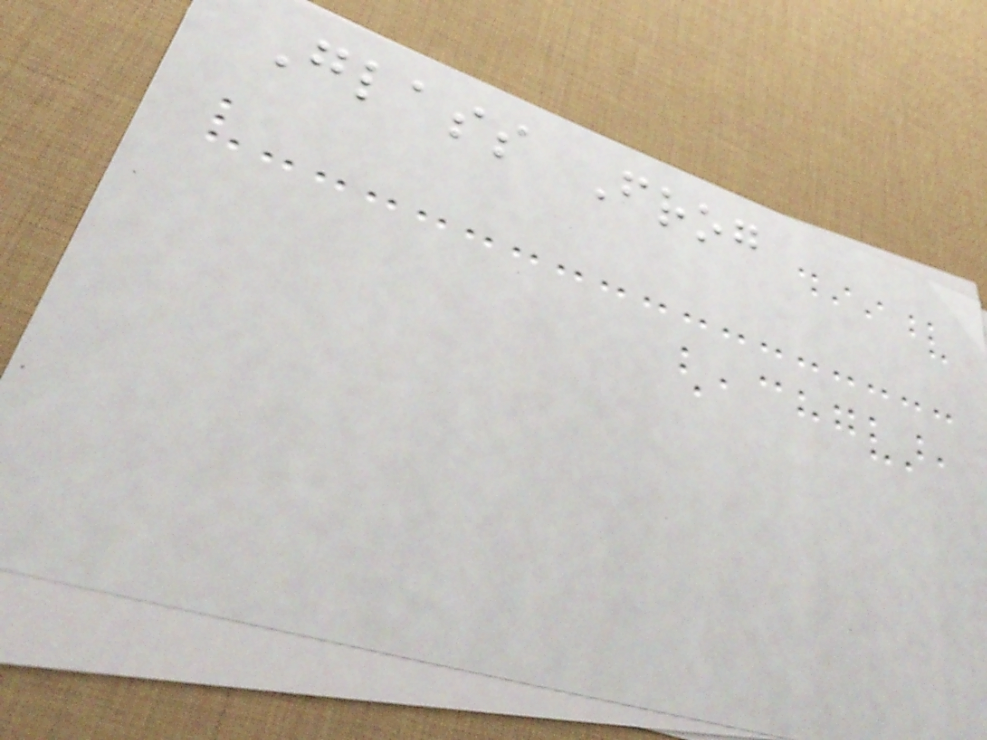Glass Frog
